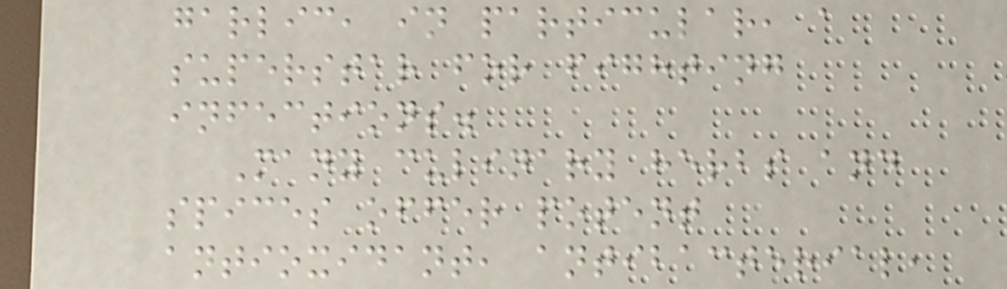garlic, in particular, a
superstar for fighting
infections.
Many culinary herbs and
spices offer potent
antioxidant, antibacterial,
